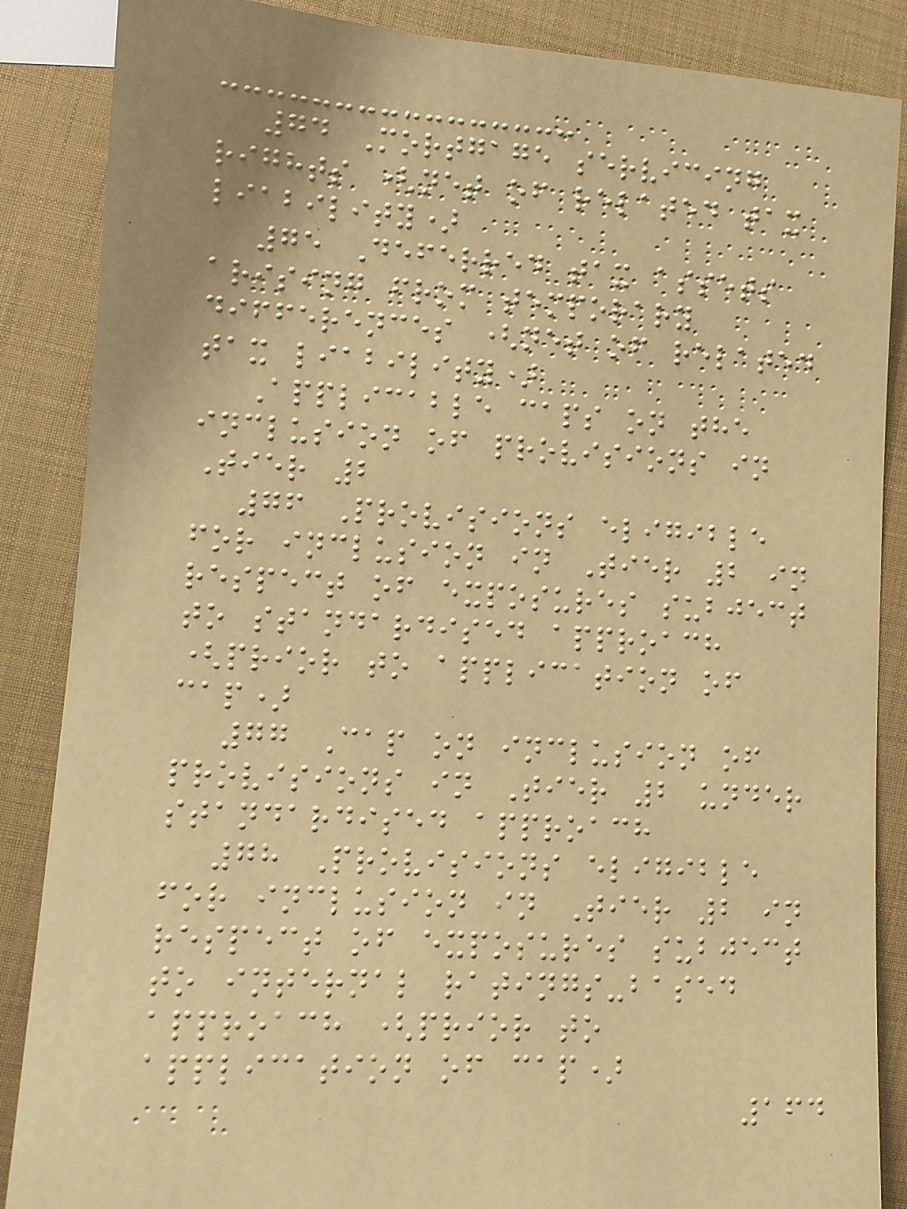74 Mortgage servicing
rights (net of related tax
liability)
75 Deferred tax assets
arising from temporary
differences (net of related
tax liability)
Applicable caps on the
inclusion of provisions in
Tier 2
76 Provisions eligible
for inclusion in Tier 2 in
respect of exposures subject
to standardised approach
(prior to application of
cap)
77 Cap on inclusion of
provisions in Tier 2 under
standardised approach
78 Provisions eligible
for inclusion in Tier 2 in
respect of exposures subject
to internal ratings-based
approach (prior to
application of cap)
164
